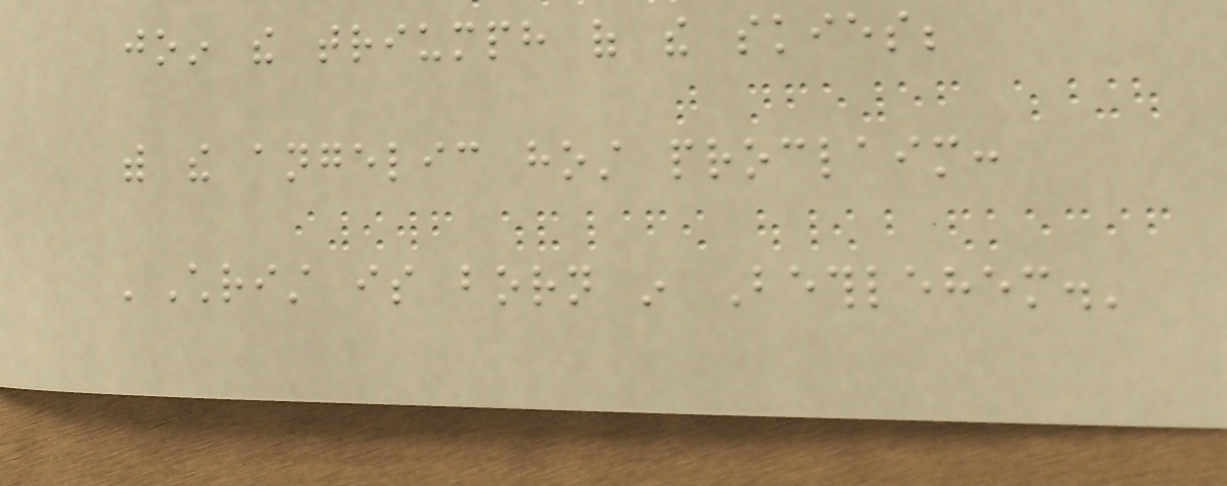join the triumph of the skies;
with the angelic host proclaim:
'Christ is born in Bethlehem.'
